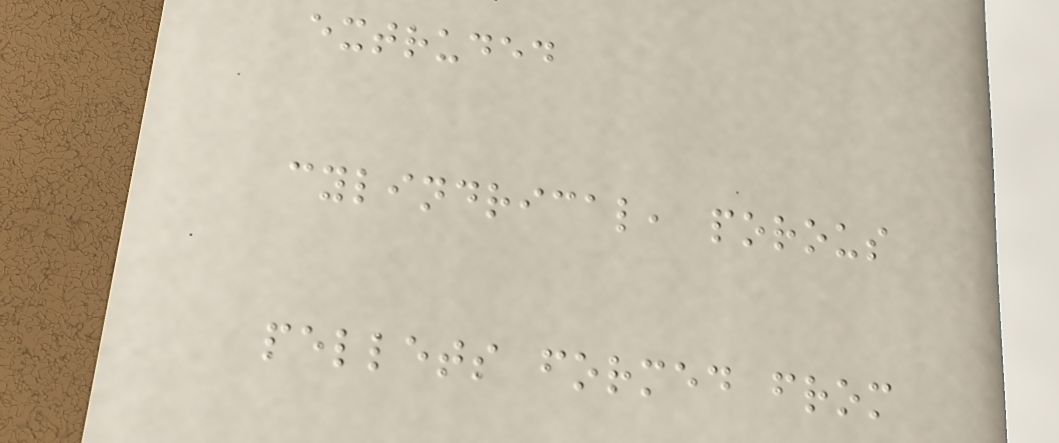extruded
cylindrical, porous
pellets formed from
